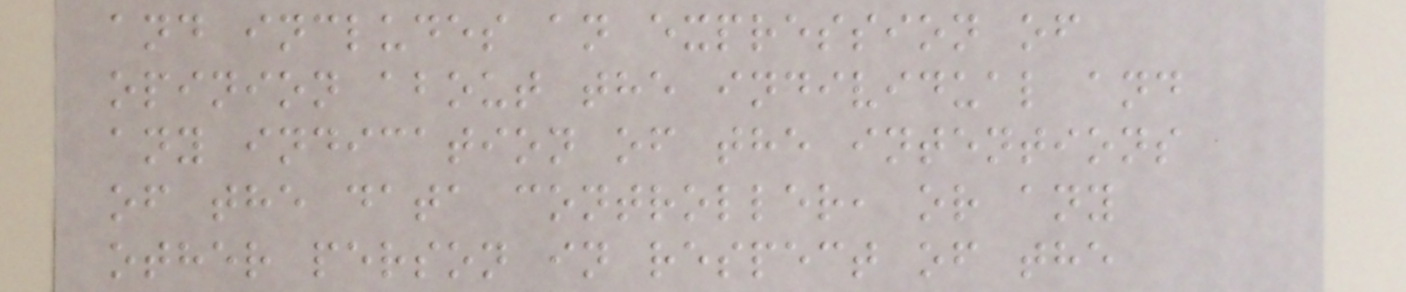and includes an expression of
opinion about the individual and
any indication of the intentions
of the data controller, or any
other person in respect of the
